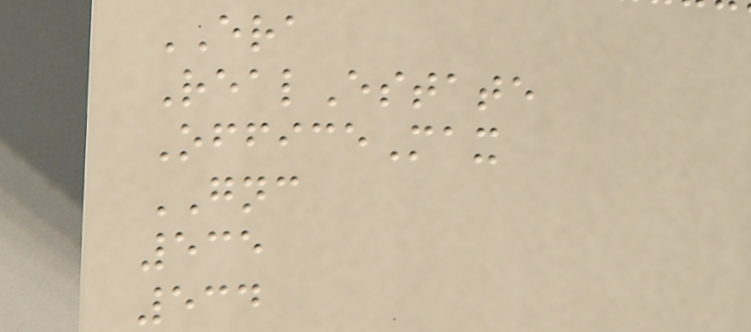ERA
RealEstate
OfficeMax
GNC
535
534
